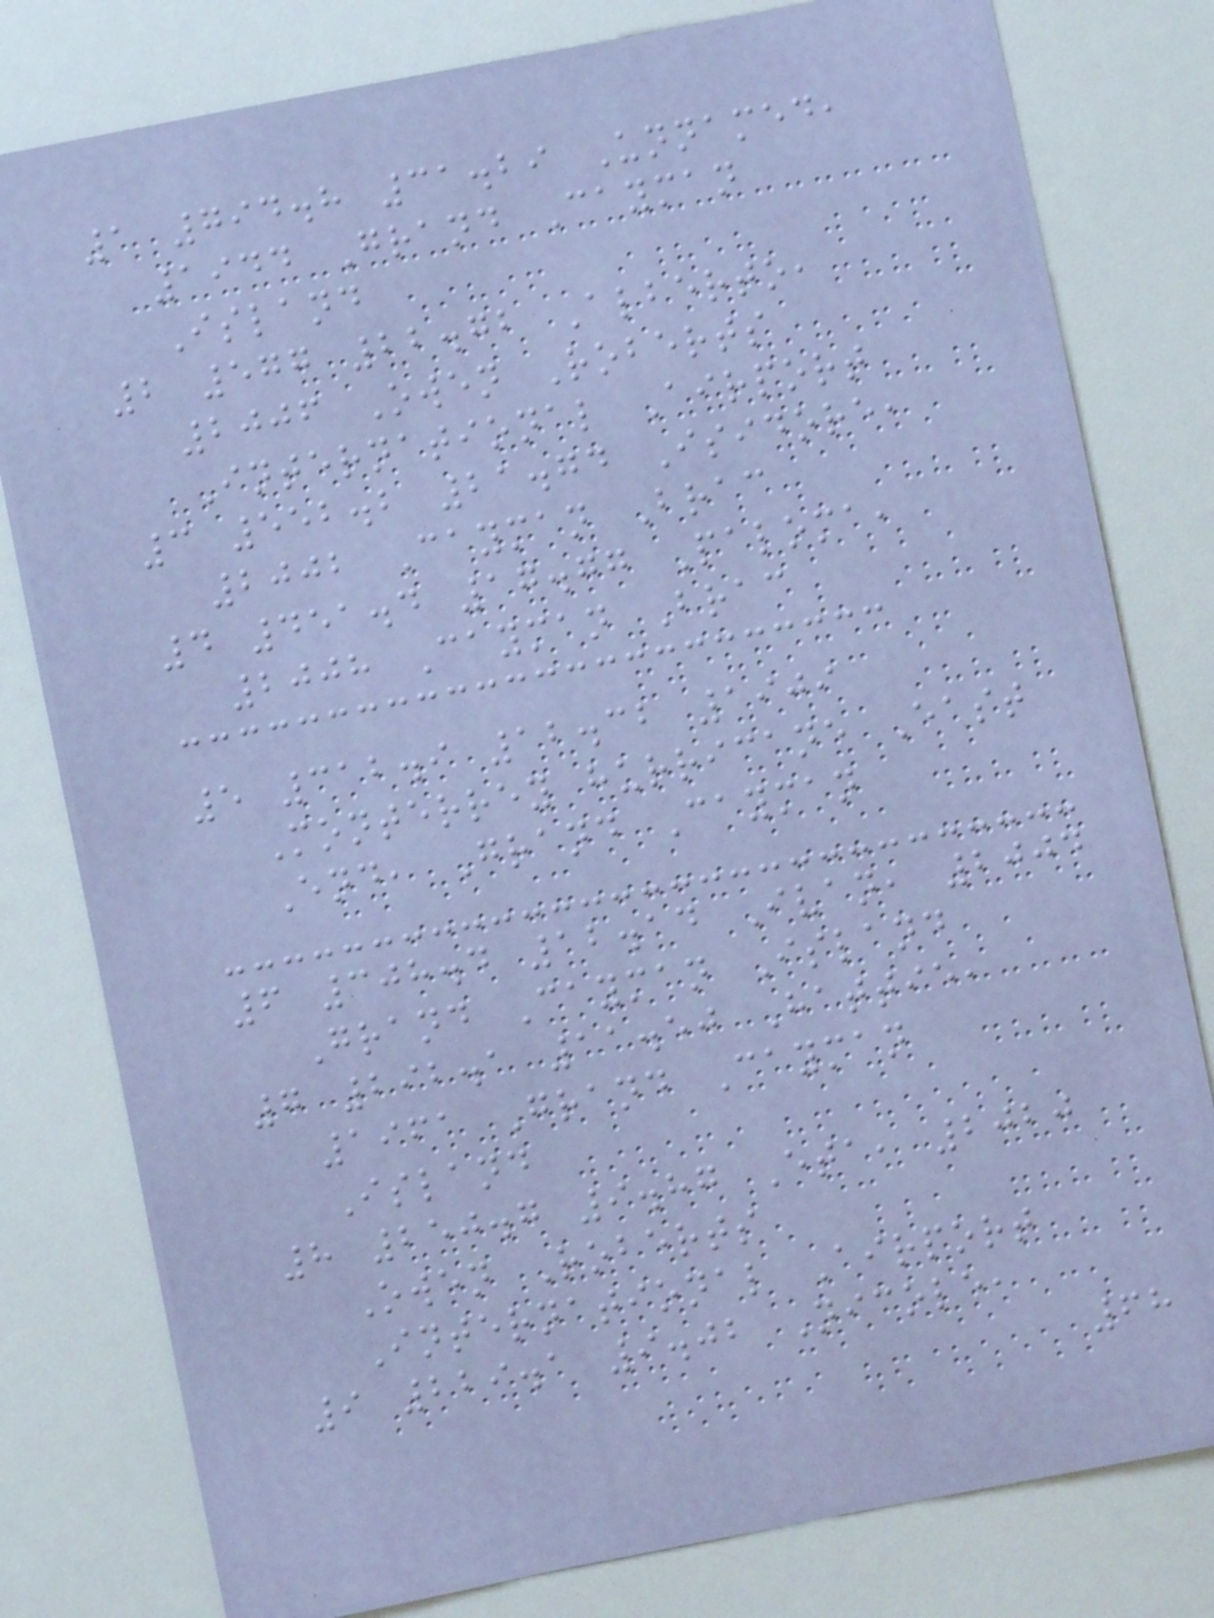1 794.8 31.29 Unnamed,
1944 Grand Cayman
Island
2 577 22.72 Alberto,
2006 Owen Roberts
International Airport
3 552.2 21.74 Isidore,
2002 Cayman Brac
4 451.4 17.77 Paloma,
2008 Cayman Brac
5 312.9 12.32 1909
Monterrey hurricane East
End, Grand Cayman
6 308.4 12.14 Ivan, 2004
Grand Cayman Island
7 292.1 11.50 Hattie,
1961 Grand Cayman
Island
8 250.7 9.87 Eta, 2020
Owen Roberts
International Airport
9 229.1 9.02 Nicole,
68
